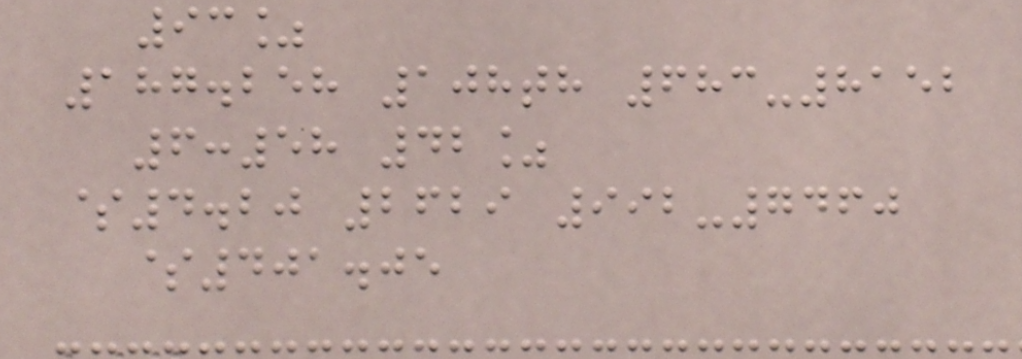93%
187.258 108th 683-8152
6:58 42%
$4.20 2629 992-7460
$401.05
